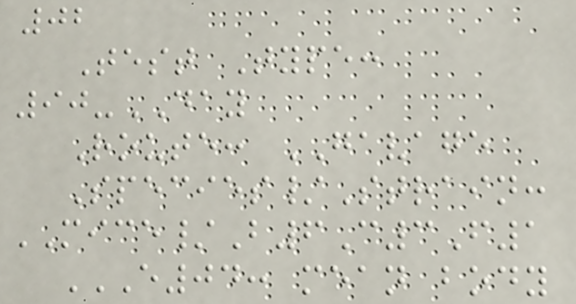02
Test Type:
90-DAY
Route: GAVAGE
Species/Strain:
MICE/B6C3F1
E04: MEAN BODY
